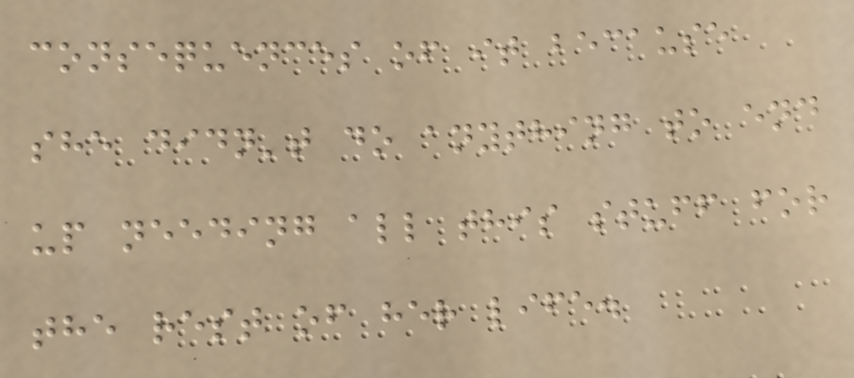consequences of it because
she didn't do anything to end
up needing all this stuff for
the rest of her life.
